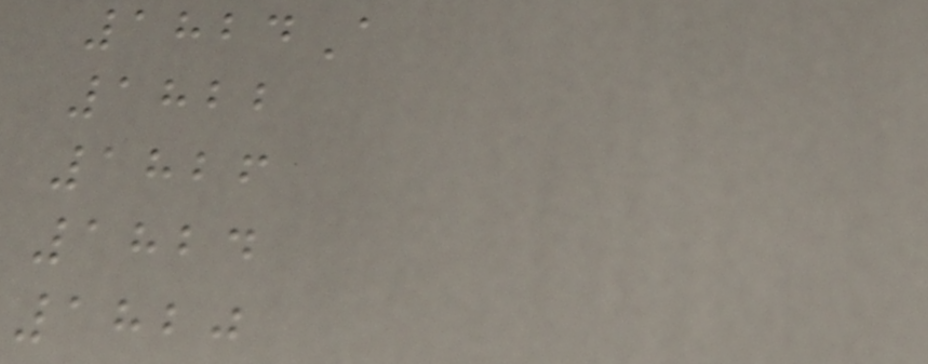1824A
1822
1826
1824
1820
